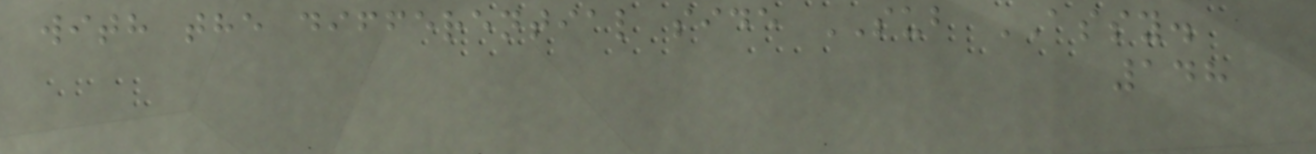with the differential side SUB ASSY.
148
